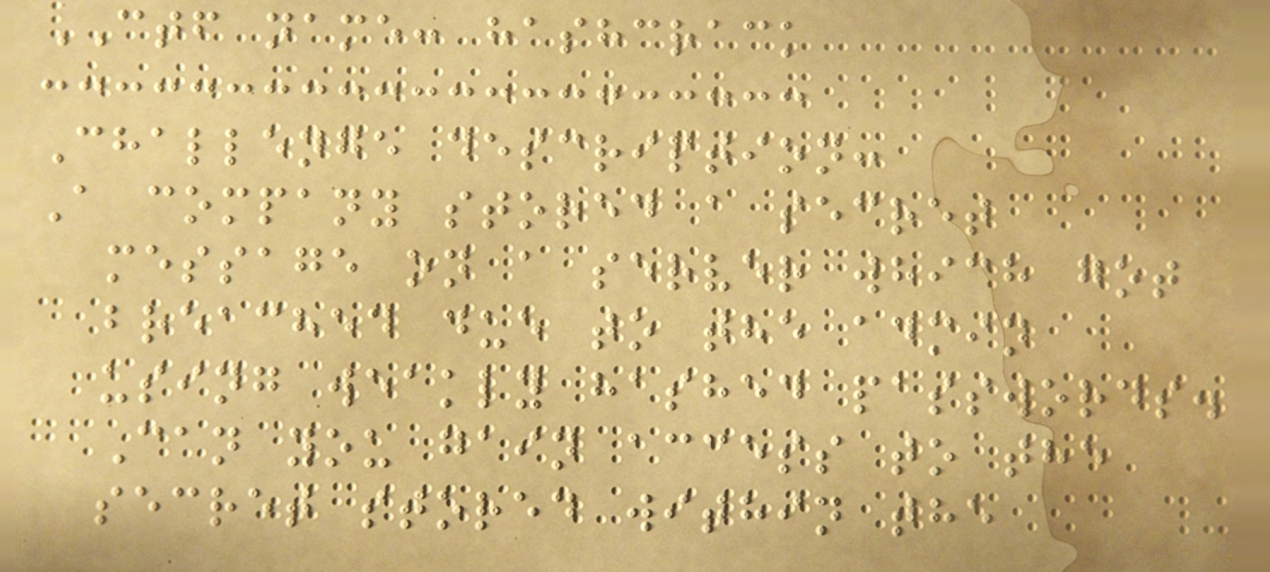CTF name: hashcrack
Challenge description:
A company stored a secret
message on a server which got
breached due to the admin
using weakly hashed passwords.
Can you gain access to the
secret stored within the
